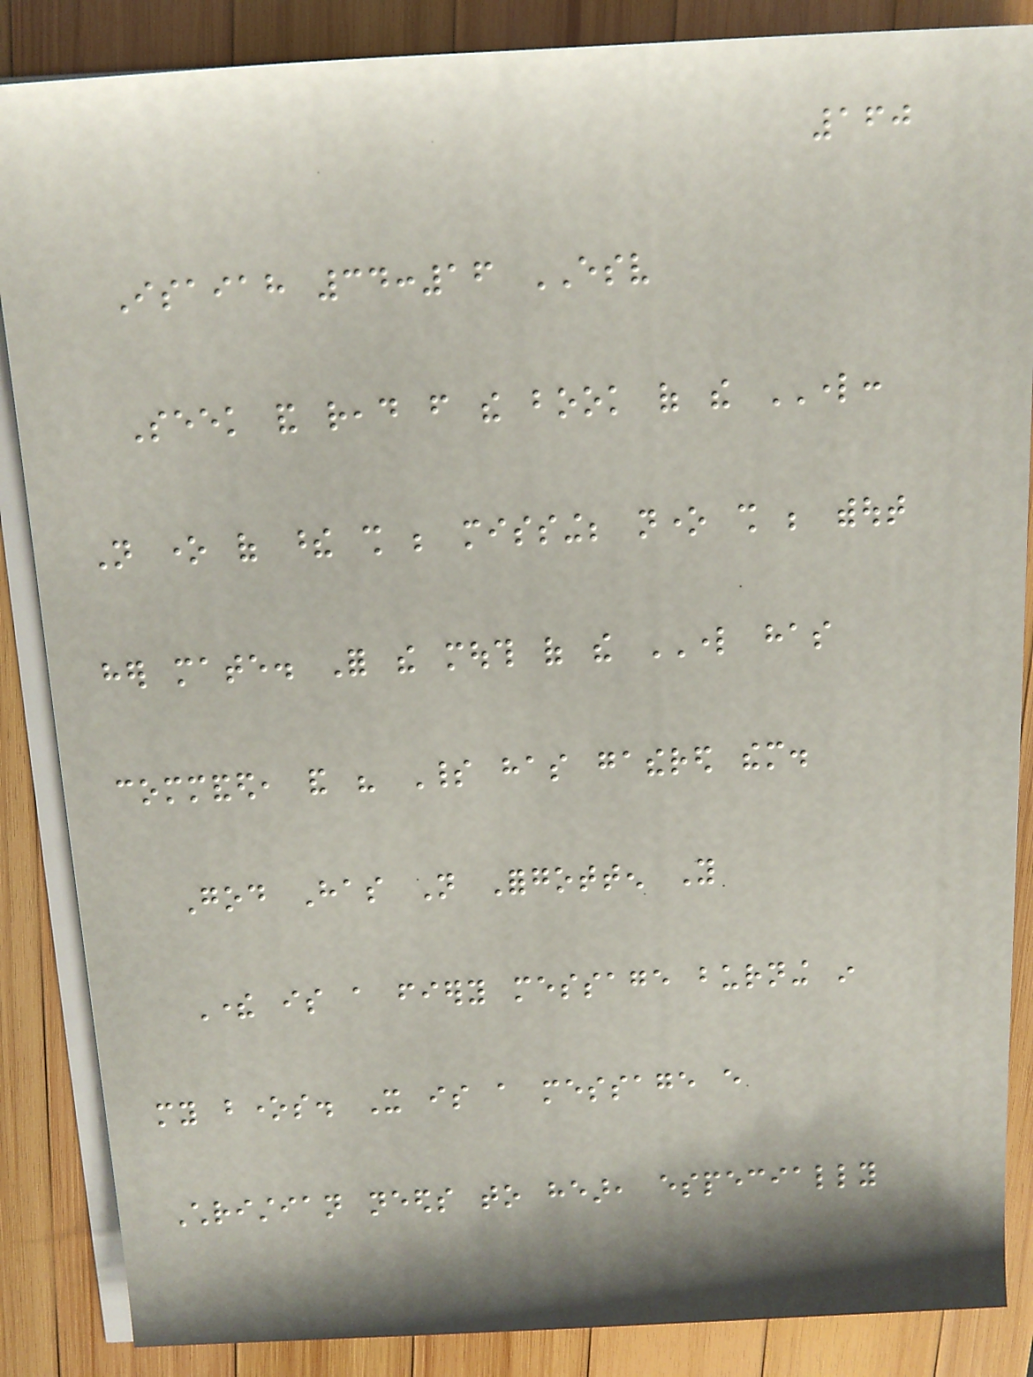160
Isaiah 34:16 ESV
Seek and read from the book of the LORD:
Not one of these shall be missing; none shall be without
her mate. For the mouth of the LORD has
commanded, and his Spirit has gathered them.
God Has Not Forgotten You
There is a fiery message burning in
my bones. It is a message every
Christian needs to hear, especially
